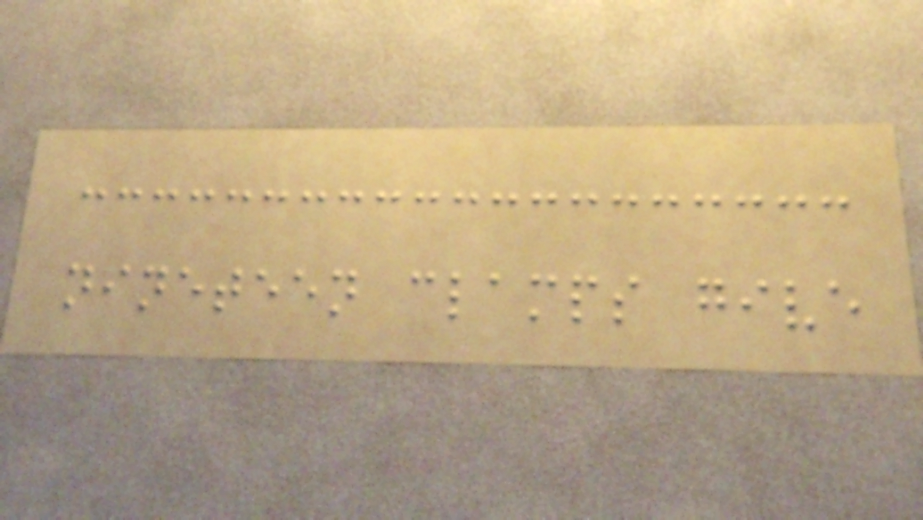nineteen clamps give
